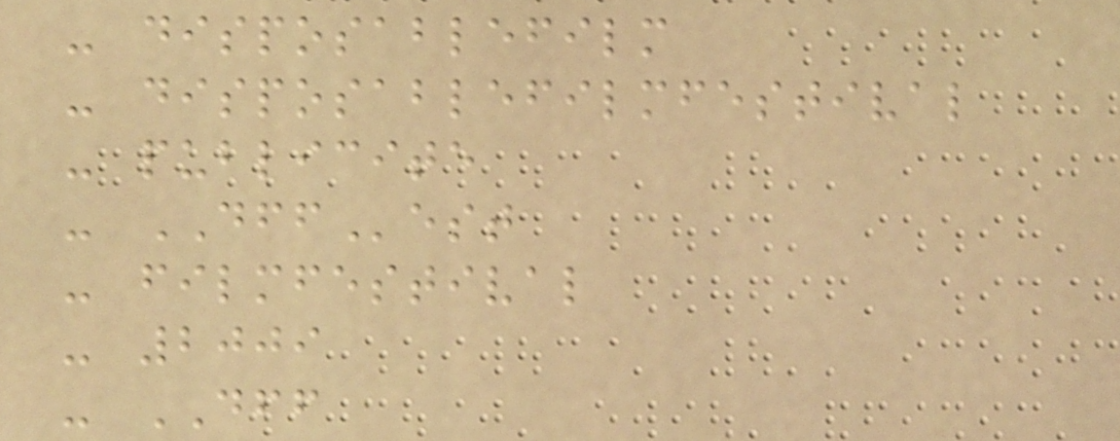- disposablefilm
- disposablefilmfestival
- publicite
- DFFest
- filmfestival
- 2009
- DFF
